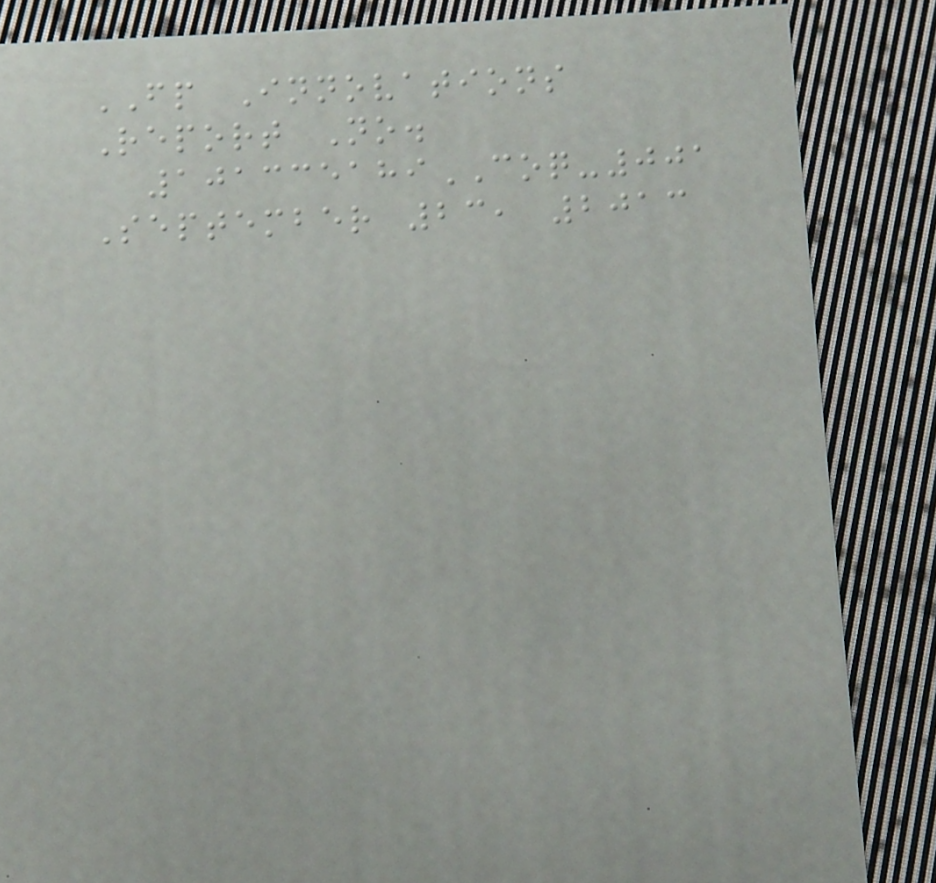FP Innovations
Report No.
101335189COQ-001
September 23, 2013
